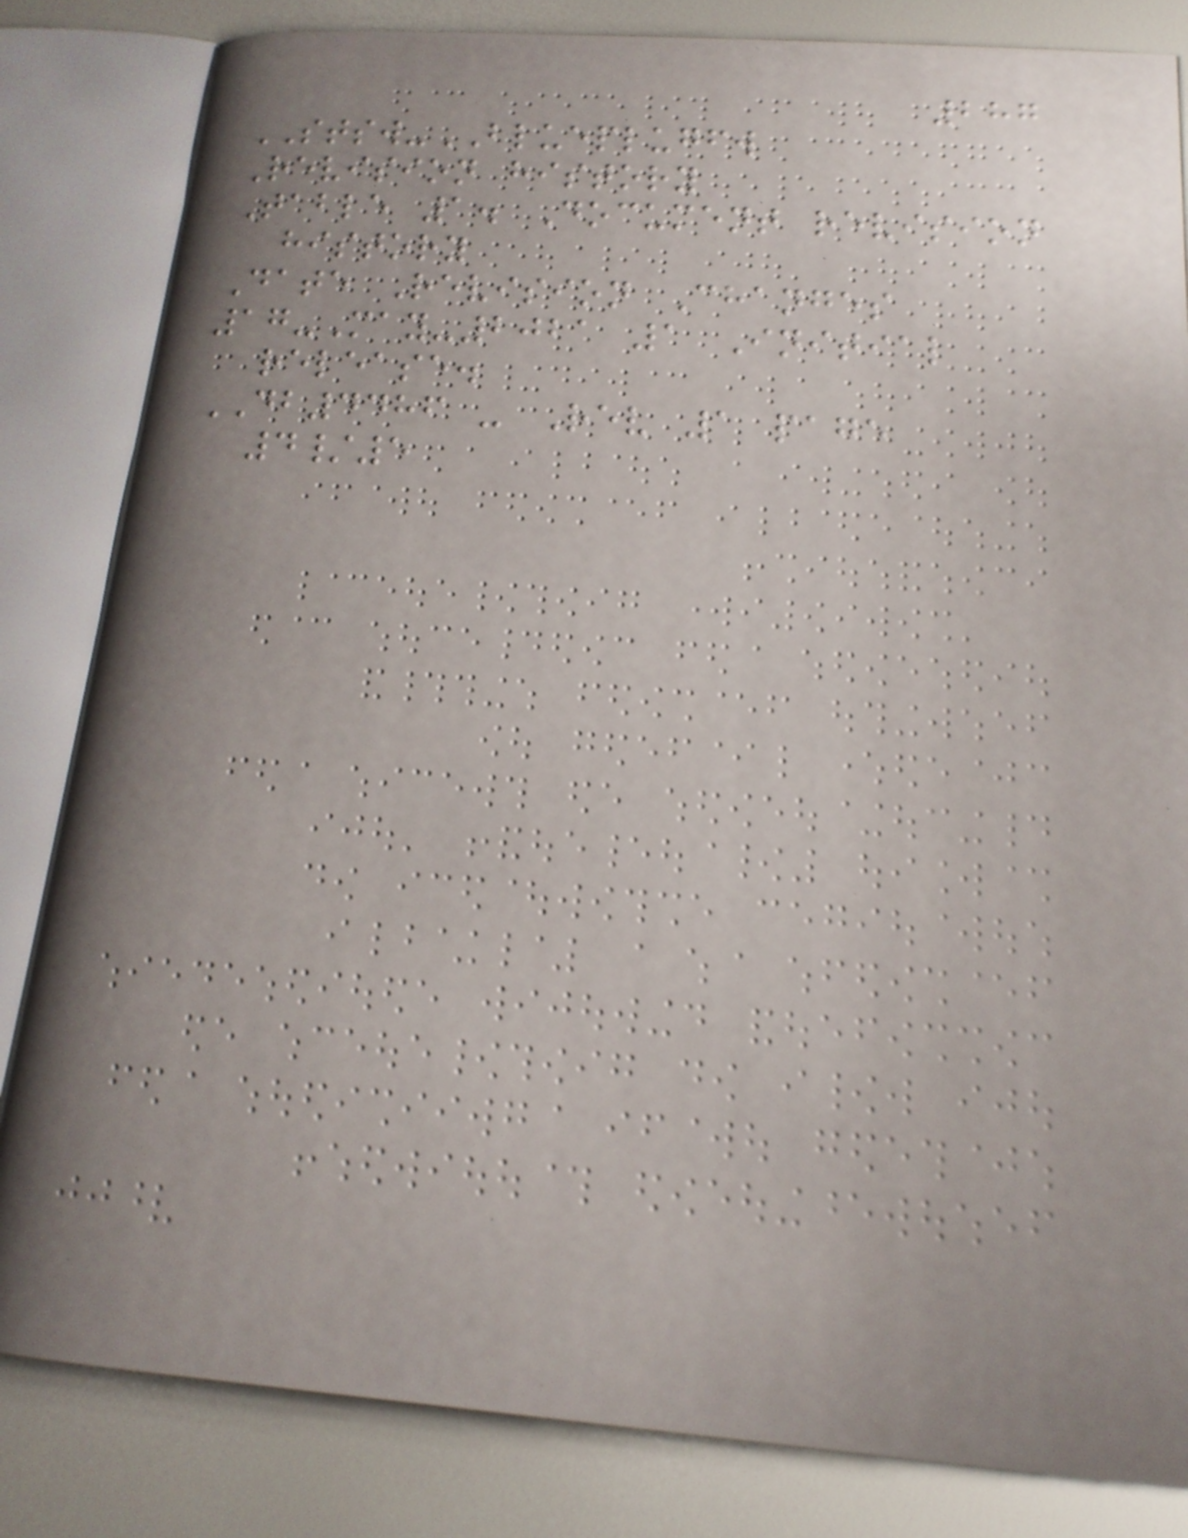287
STSW-BLUEPLUGFW
Revision history
Table 1. Document revision
history
Date Revision Changes
17-May-2021 1 Initial
release.
DB4486 - Rev 1 page
4/5
